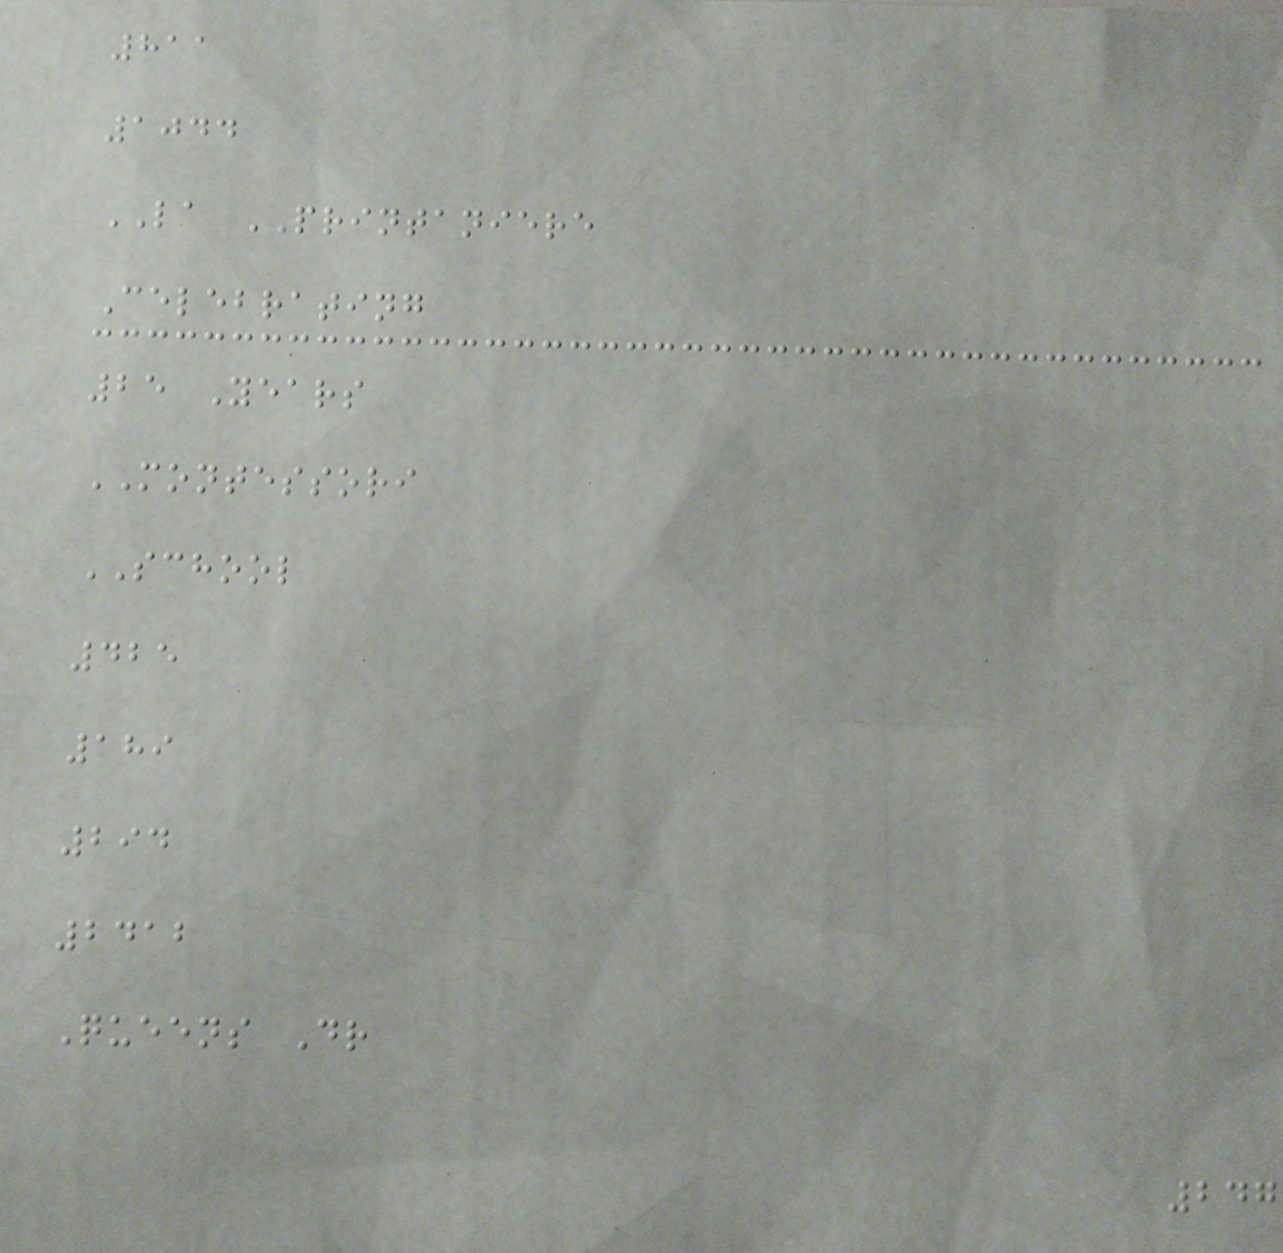811
1044
LA PRINTANIERE
Celebrating
25 Years
MONTESSORI
SCHOOL
425
189
294
2412
Queens Dr
247
